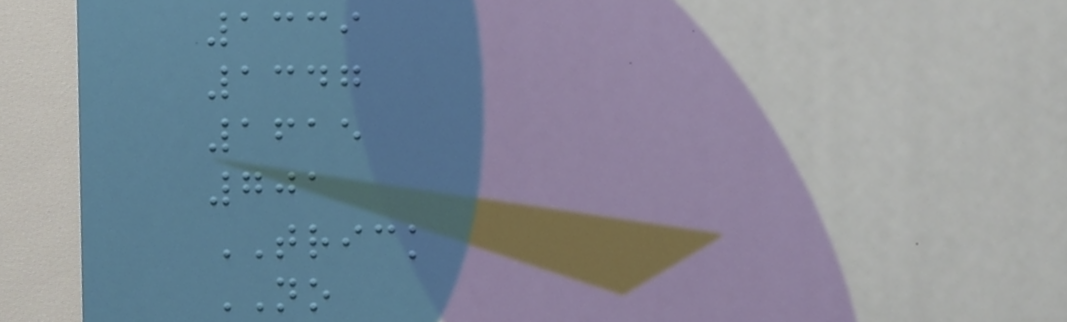1339
1347
1615
701
TRICK
NO
